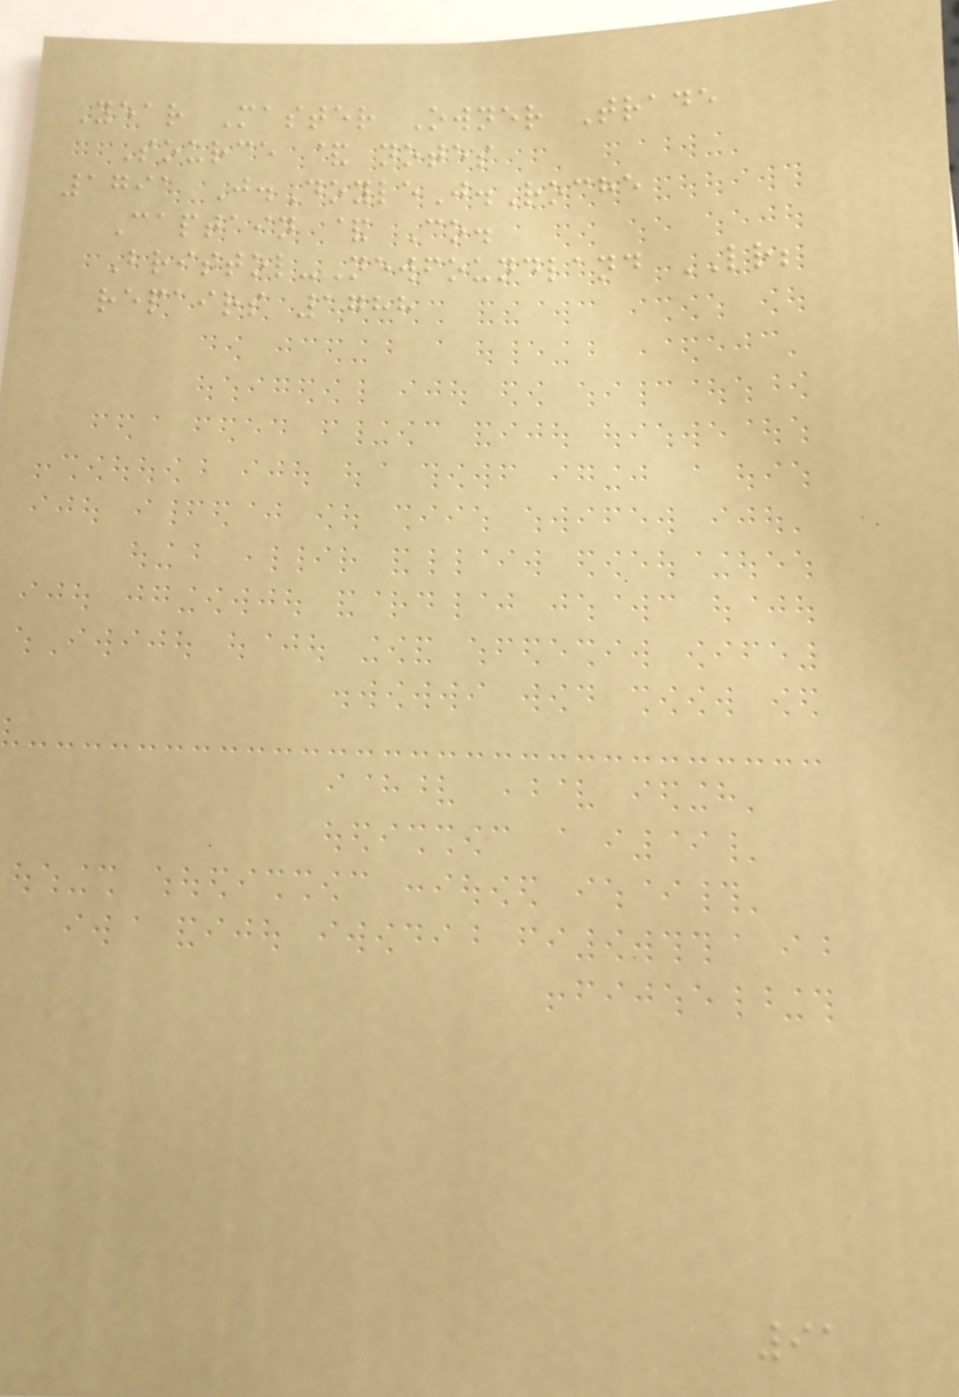Year Master Owner Trade
Source & notes
1791 J.DoyleJ.Roche
Captain & Co.
Bristol-Newfoundland LR;
repairs 1788
91
